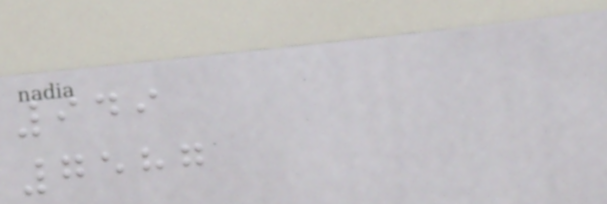949
7587
